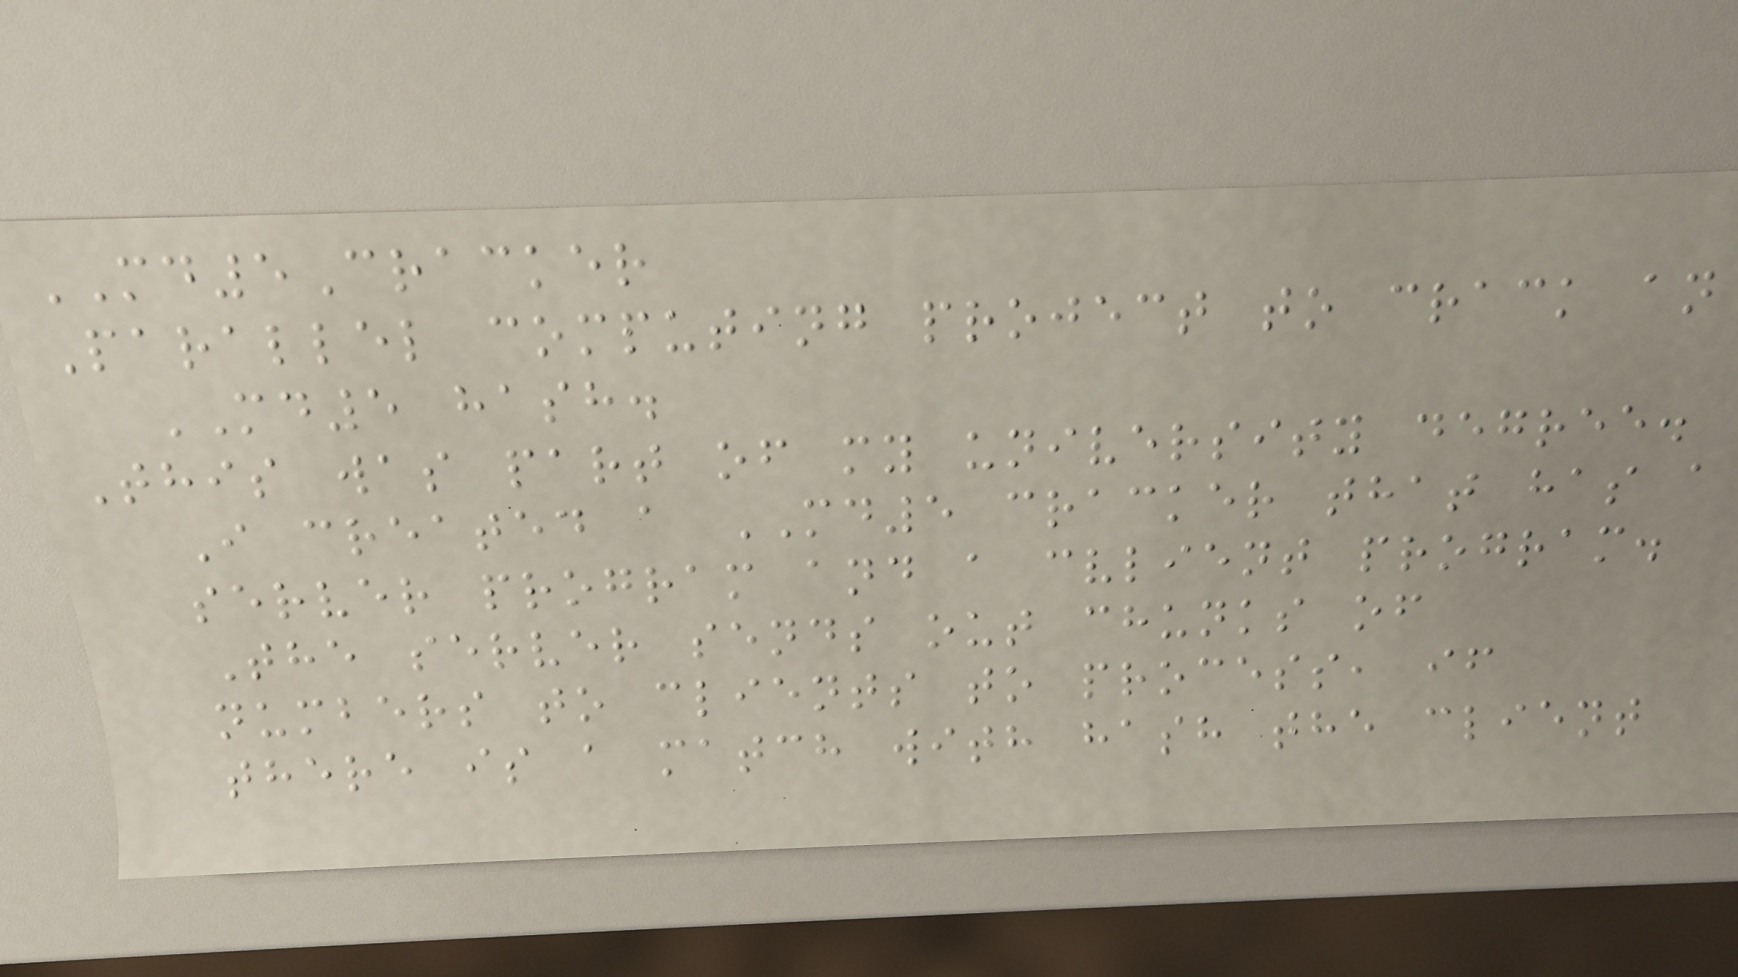MD5Cracker
Parallel computing project to crack an
MD5 hash.
This was part of my university degree.
I created a MD5 cracker that has a
server program and a cvlient program.
The server sends out chunks of
numbers to clients to process, if
there is a match with hash the client
